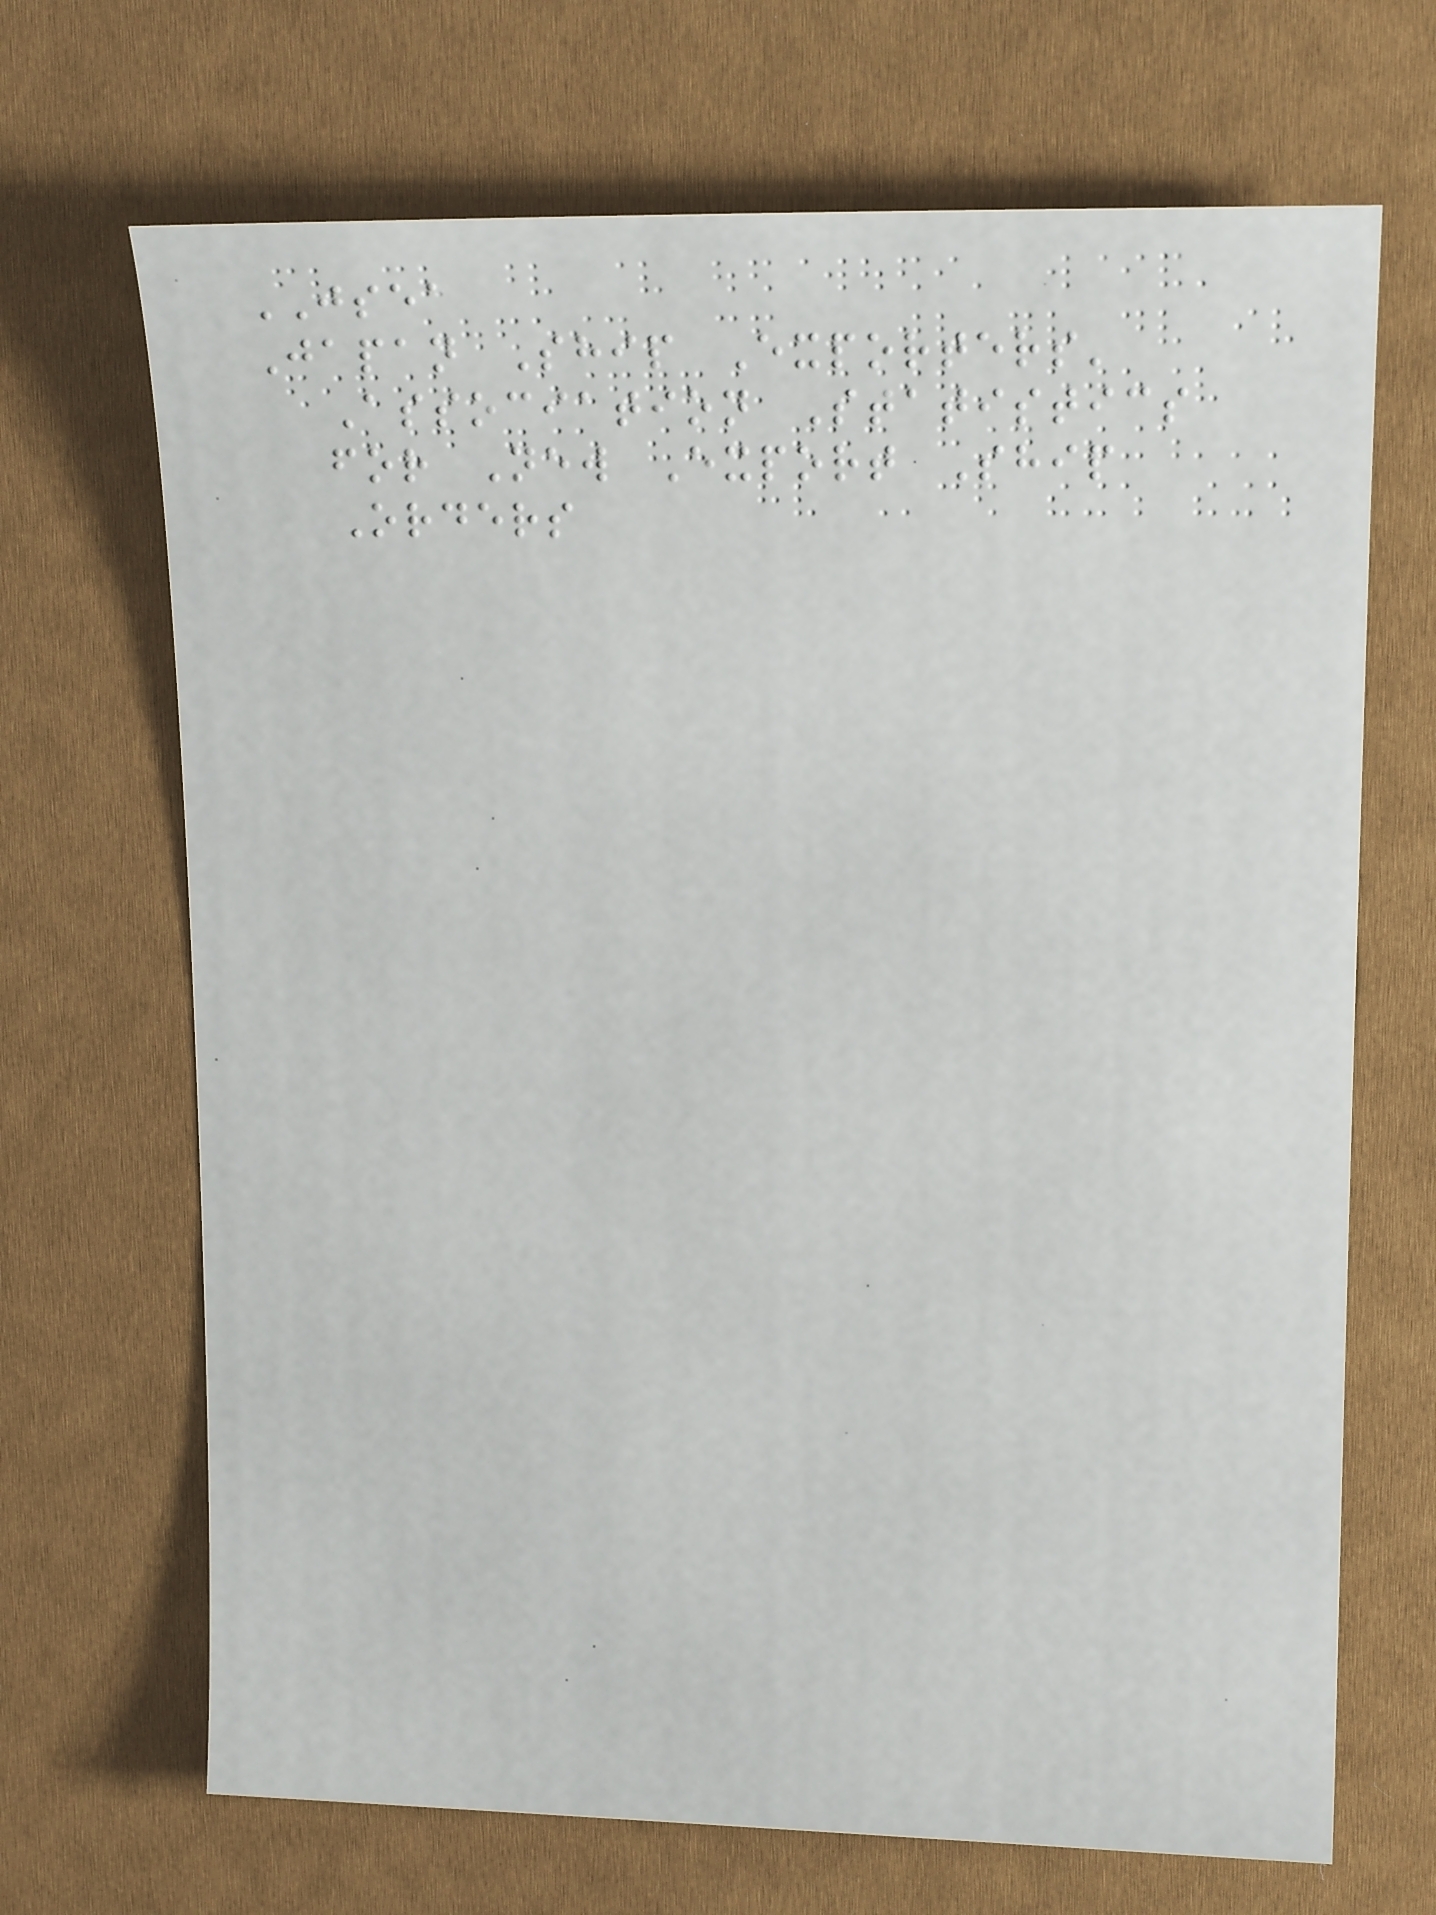JSEA
Japan Ship Exporters'
Association Statistics
for New Export Ship
Orders
